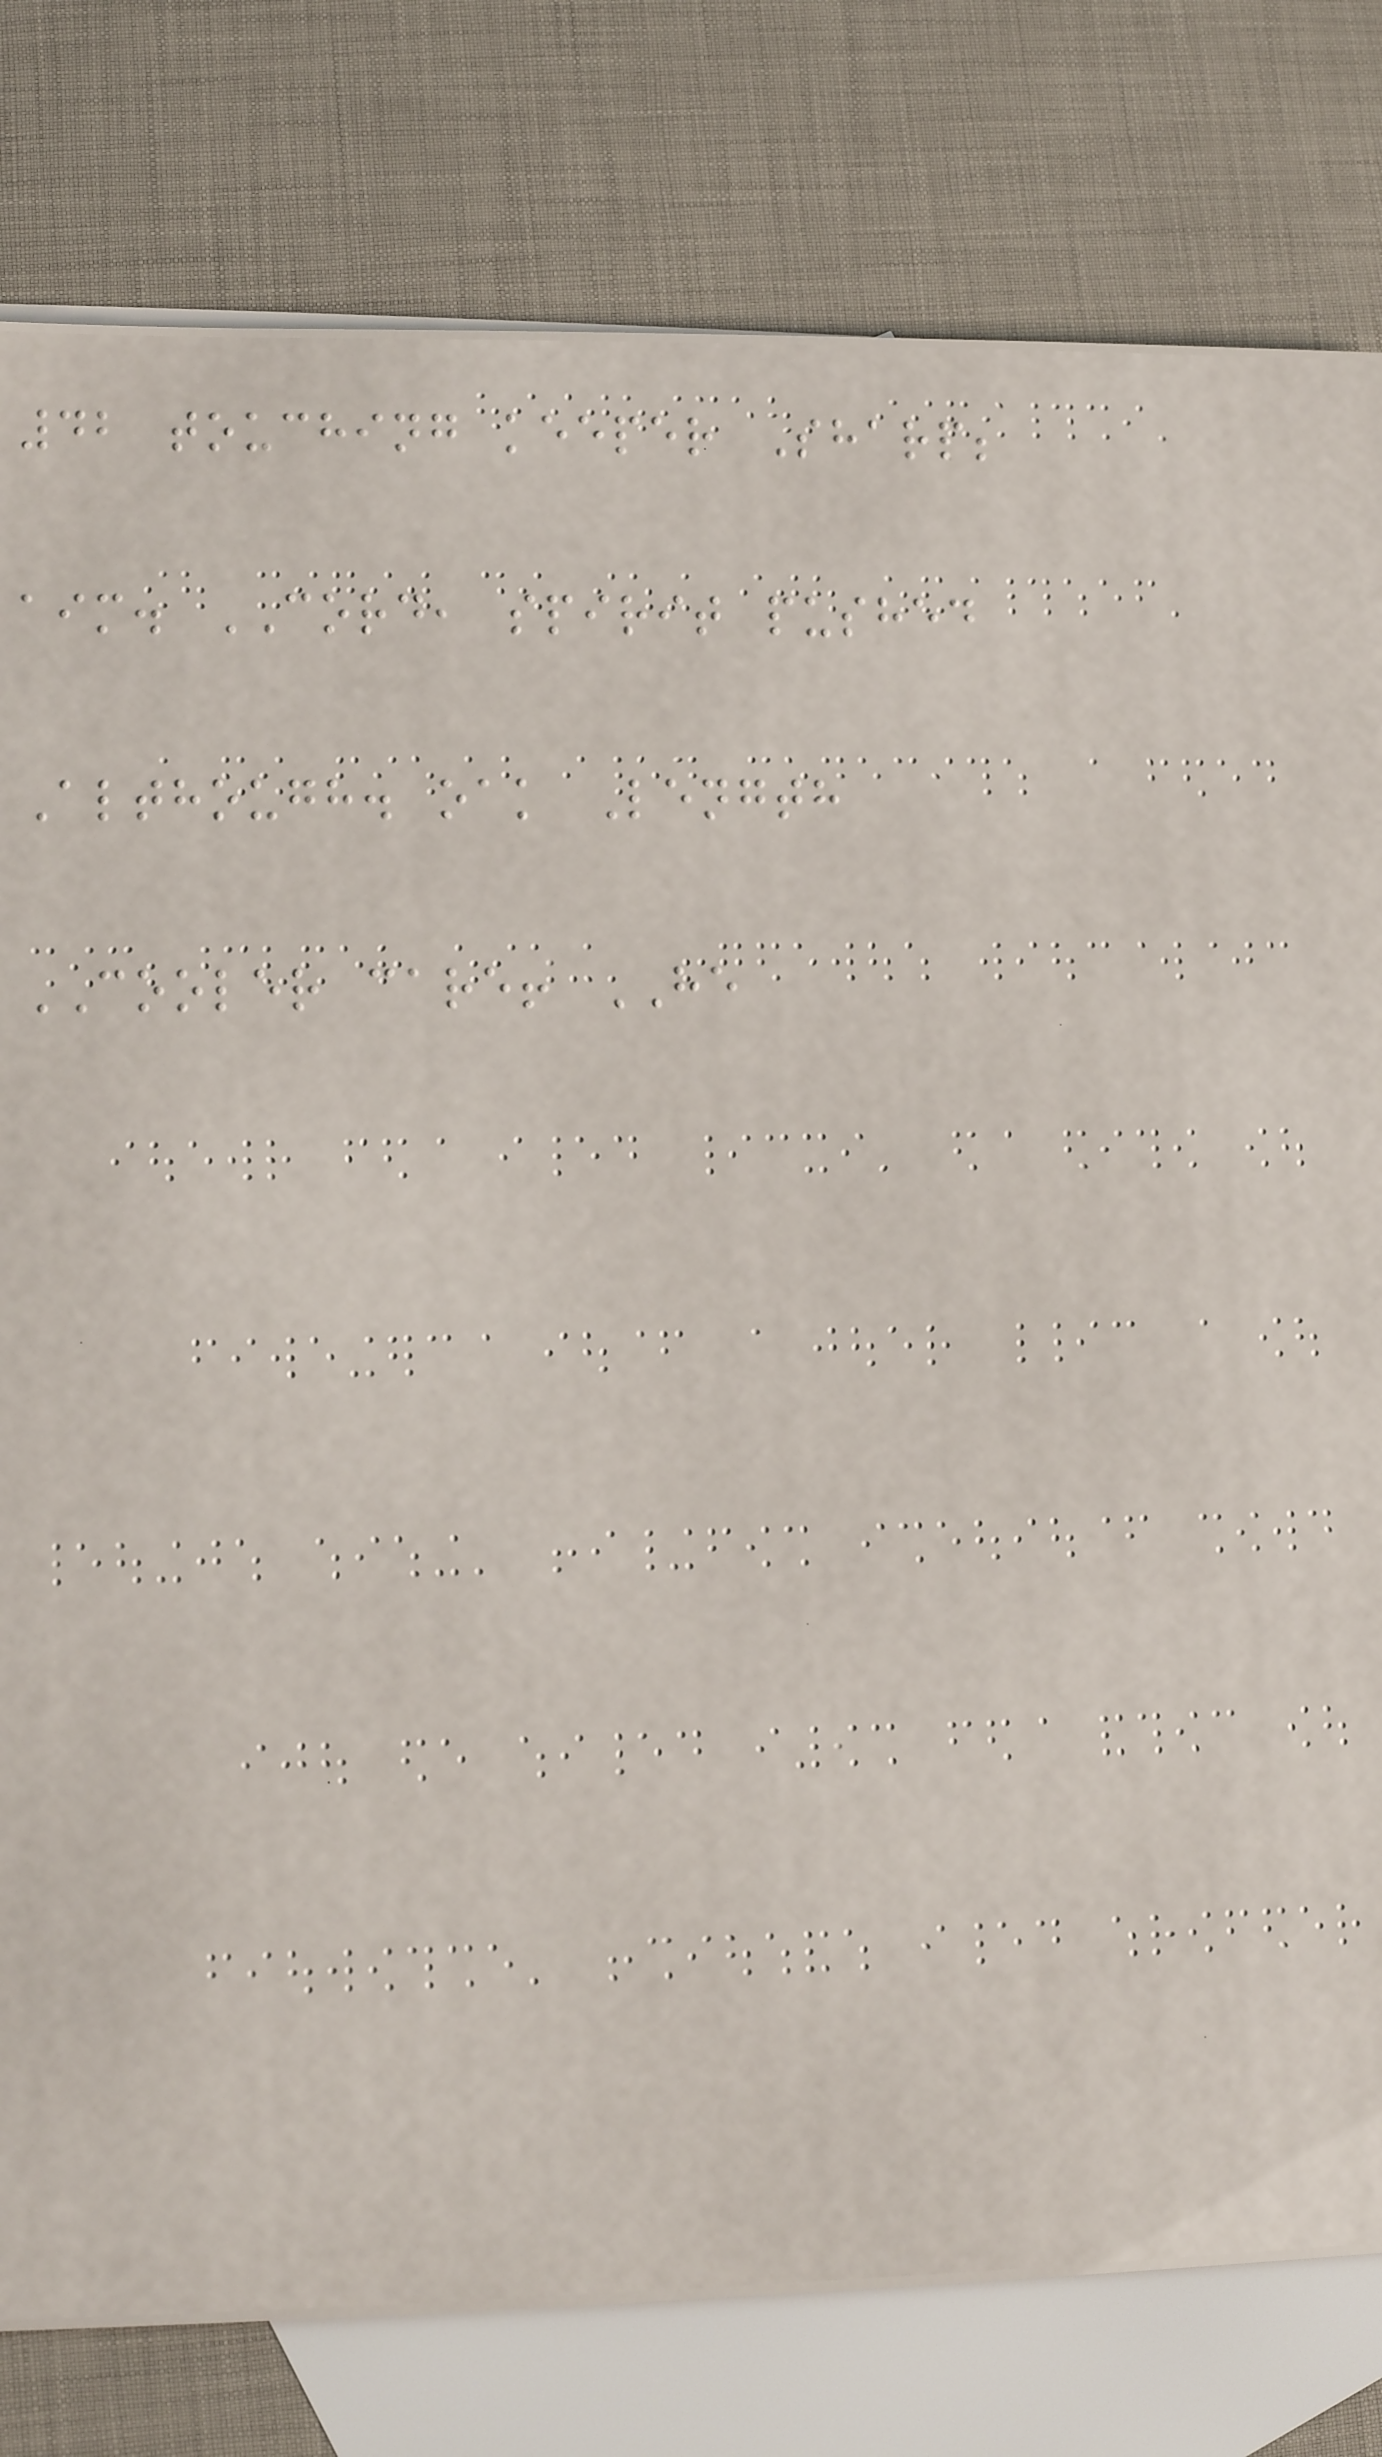42 touching keeper Sharp;
aim. CORD, spirit pushed
Although. oak Length
COOLER care! HE
